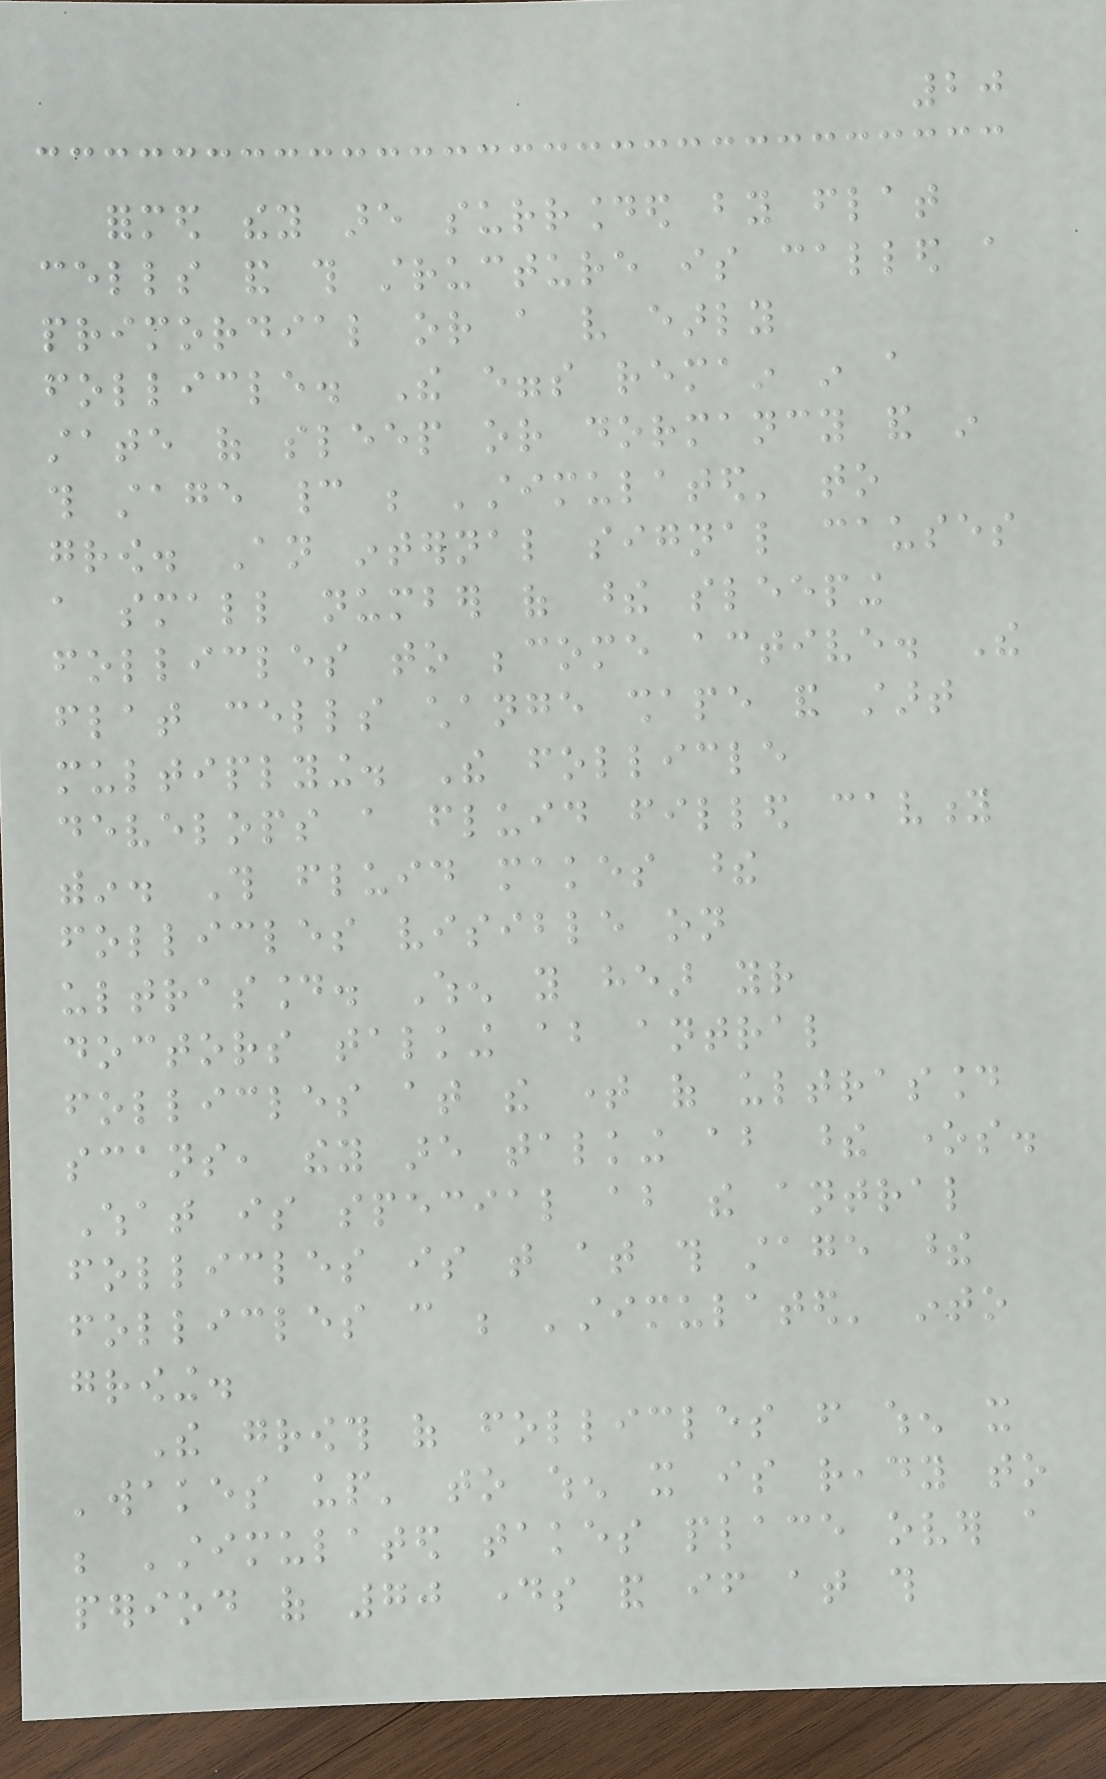20
formed they are surrounded by flat
cells and this structure is called a
primordial or a very early
follicle. The eggs remain in a
state of sleep or dormancy and in
this stage cannot be 'stimulated' to
grow. An internal signal causes
a small number of these sleeping
follicles to become active. The
flat cells change shape and start
multiplying. The follicle
develops a fluid filled cavity
within. This fluid makes these
follicles visible on
ultrasound. When you hear your
doctors talking about antral
follicles at the time of ultrasound
scans, they are talking about these ones.
What is special about the antral
follicles is that at this stage these
follicles can be 'stimulated' into
growing.
The growth of follicles from when it
'wakes up' to when it is ready to
be 'stimulated takes place over a
period of 70 days and if at this
